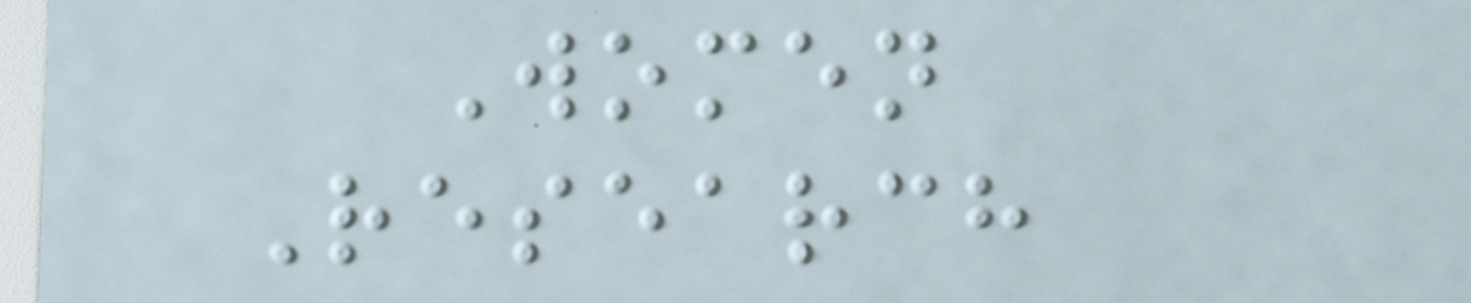Women
Research
